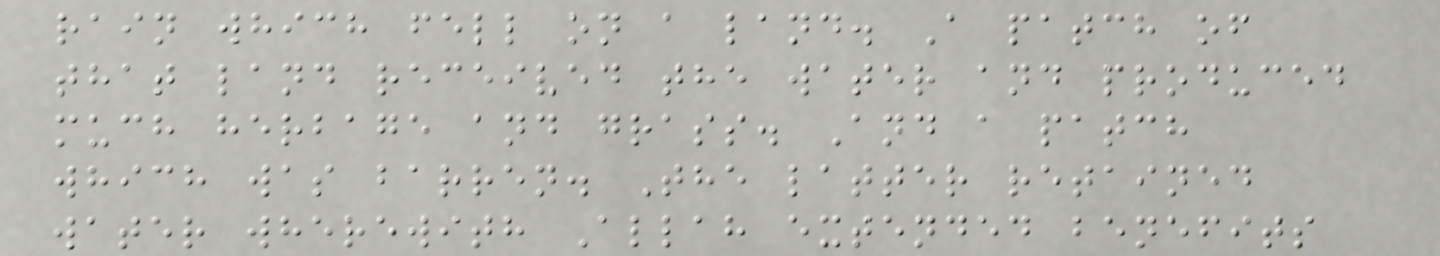rain which fell on a land. A patch of
that land received the water and produced
much herbage and grass. And a patch
which was barren. The latter retained
water wherewith Allah extended benefits
